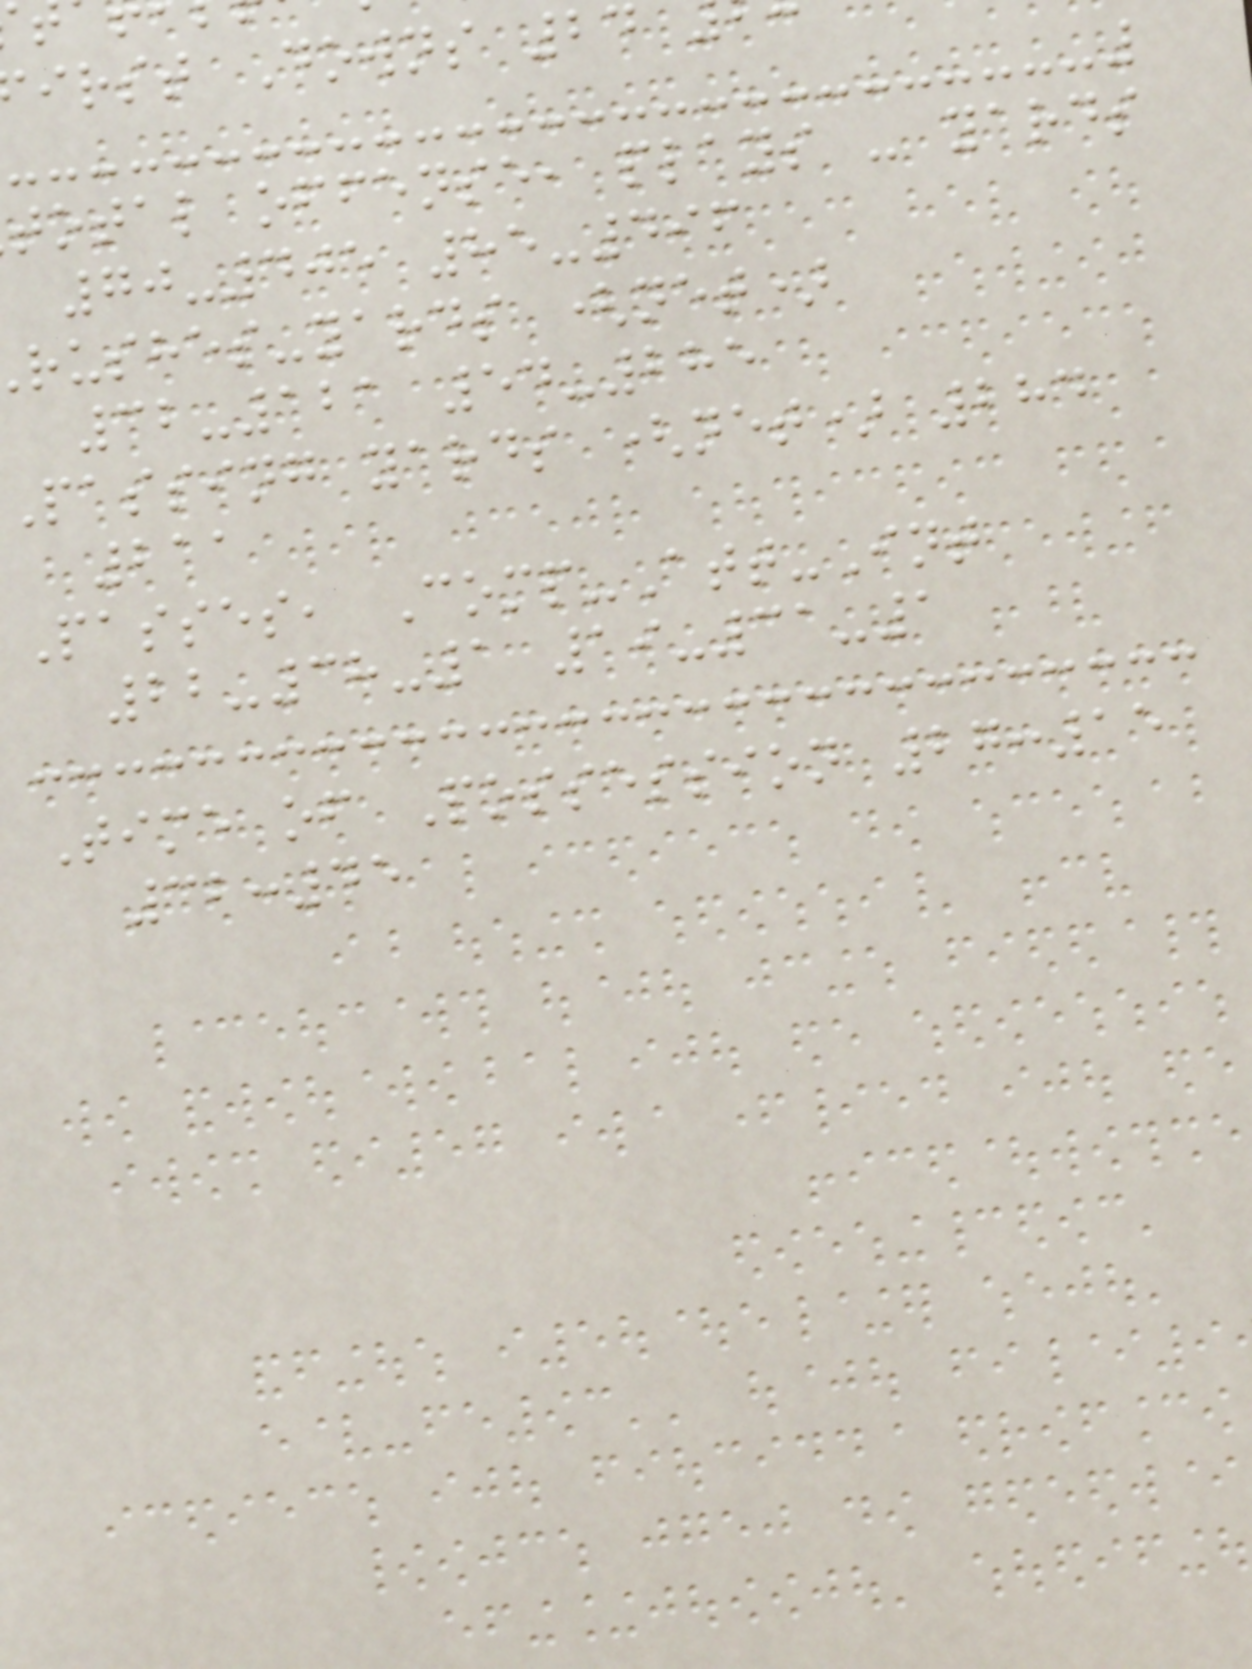irst Downs 24
total offense, plays - yards
70-405 85-496
rushes-yards (net)
32-121 54-285
Passing yards (net) 284
211
Passes, Comp-Att-Int
22-38-1 19-31-1
Time of Possession 27:15
32:45
